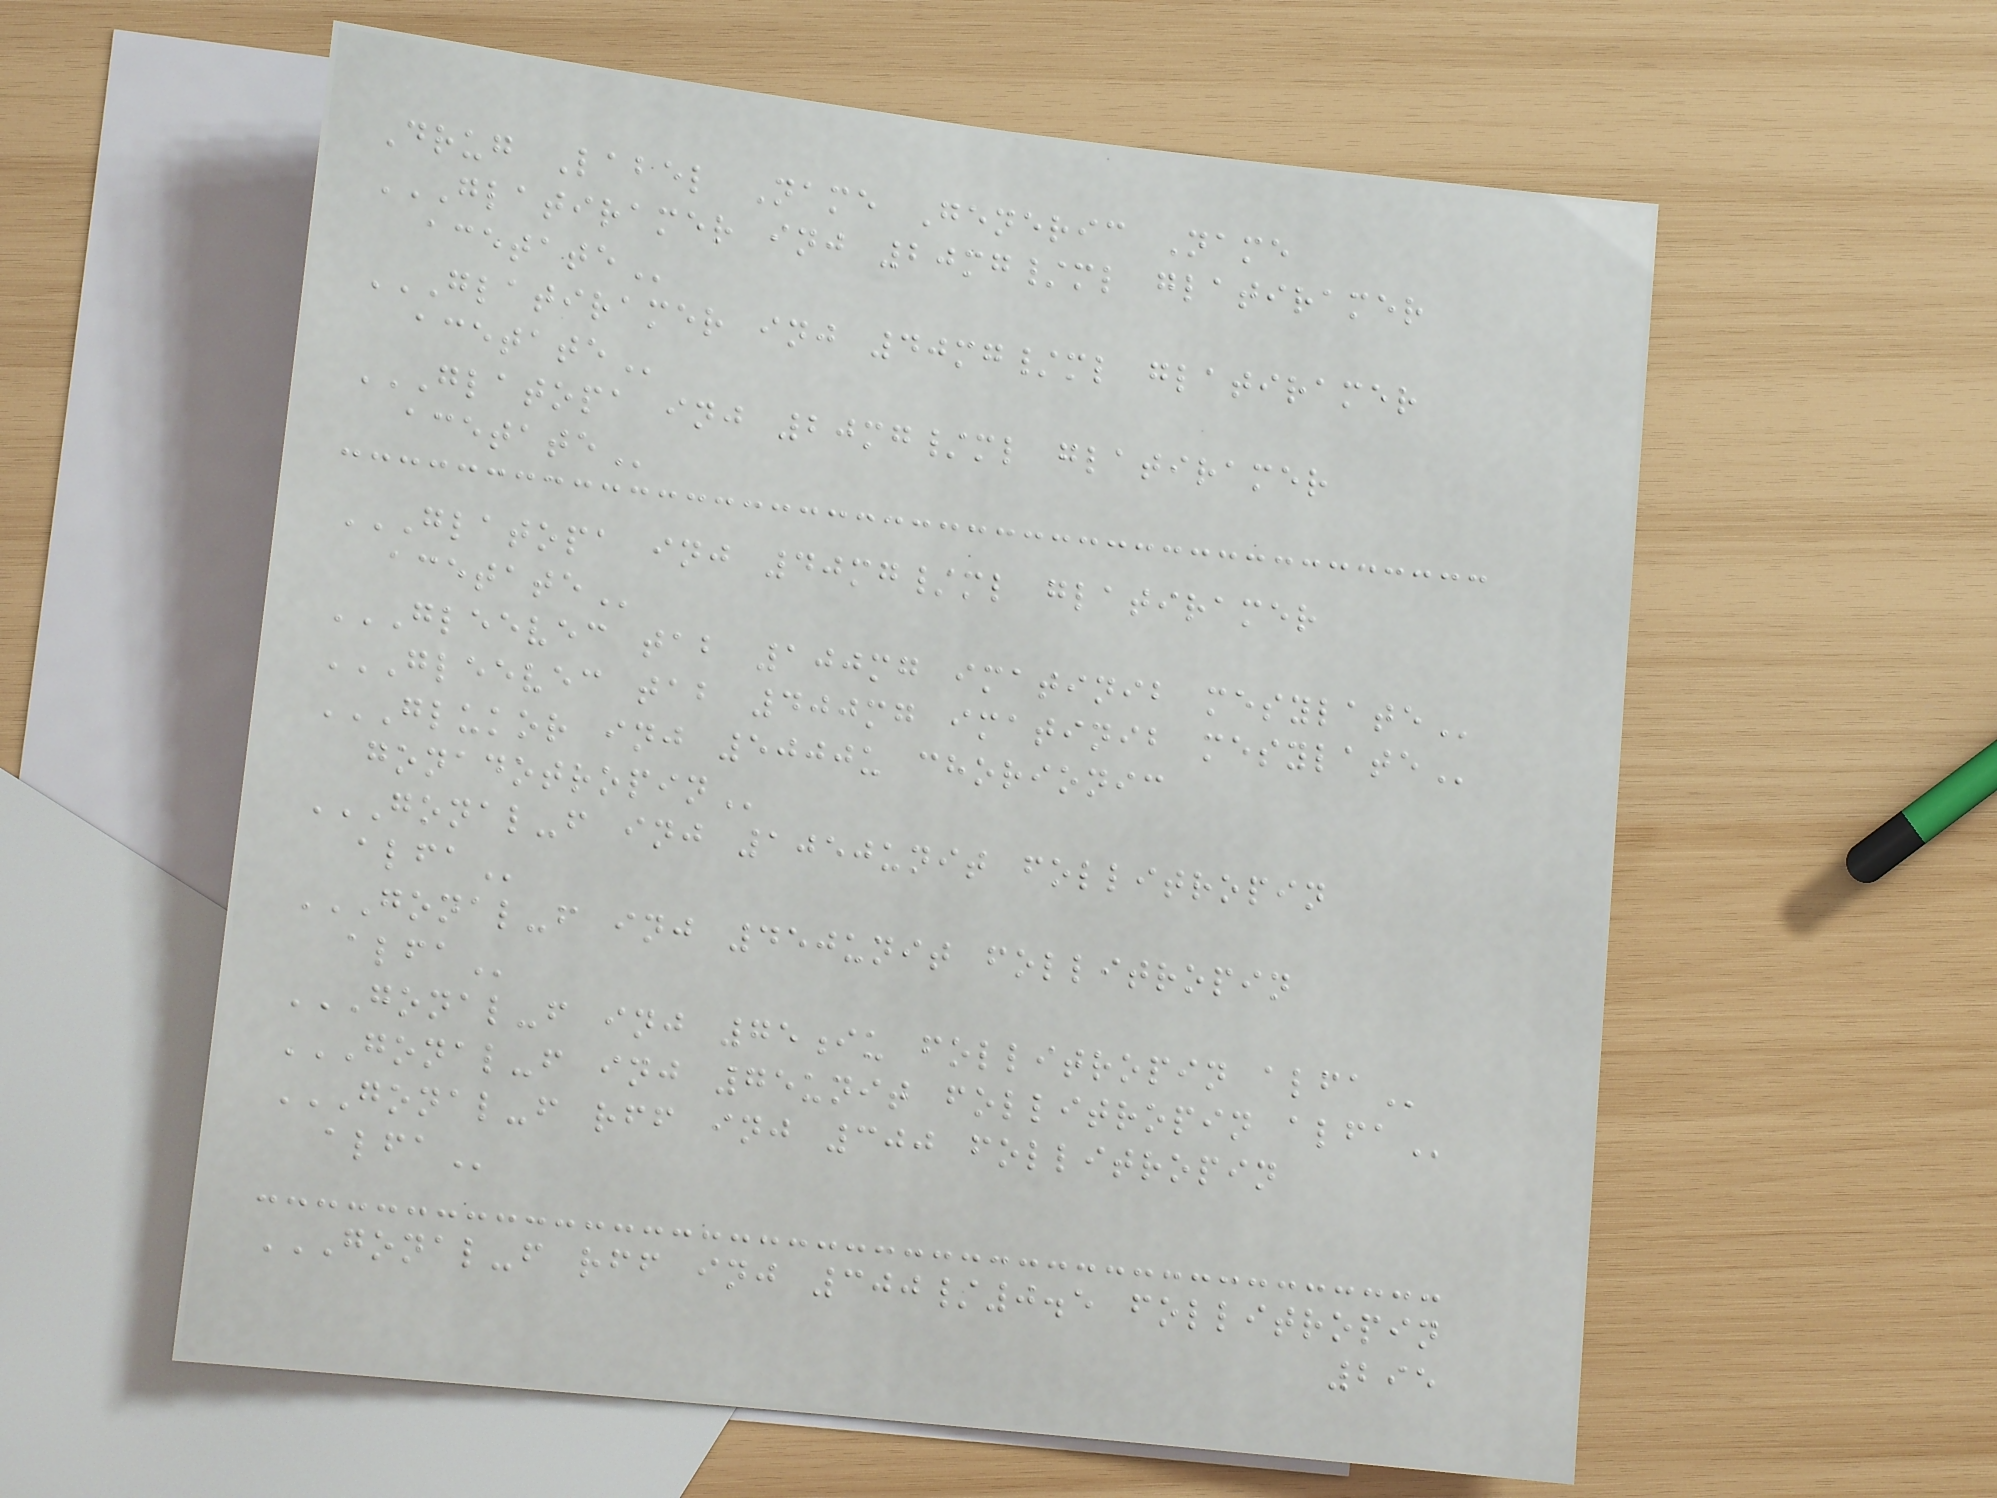Drug Label Name Generic Name
GLATIRAMER INJ 20MG/ML GLATIRAMER
ACETATE
GLATIRAMER INJ 40MG/ML GLATIRAMER
ACETATE
GLATOPA INJ 20MG/ML GLATIRAMER
ACETATE
GLATOPA INJ 40MG/ML GLATIRAMER
ACETATE
GLEEVEC TAB 100MG IMATINIB MESYLATE
GLEEVEC TAB 400MG IMATINIB MESYLATE
GLUKOR INJ 5000U CHORIONIC
GONADOTROPIN
GONAL-F INJ 1050UNIT FOLLITROPIN
ALFA
GONAL-F INJ 450UNIT FOLLITROPIN
ALFA
GONAL-F INJ 75IU FOLLITROPIN ALFA
GONAL-F INJ 75UNIT FOLLITROPIN ALFA
GONAL-F RFF INJ 300 FOLLITROPIN
ALFA
GONAL-F RFF INJ 300/0.5 FOLLITROPIN
295
